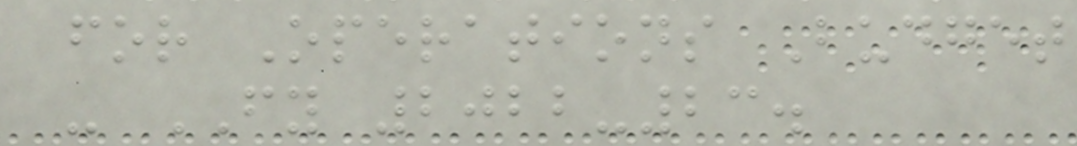for Operations Budget
- FY 2022-23.
